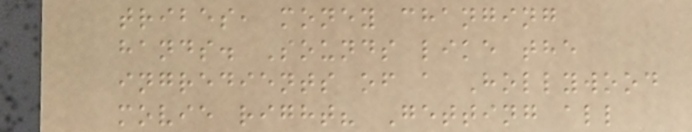tribes, money changing
hands. Sounds like the
ingredients of a Hollywood
movie right? Getting all
